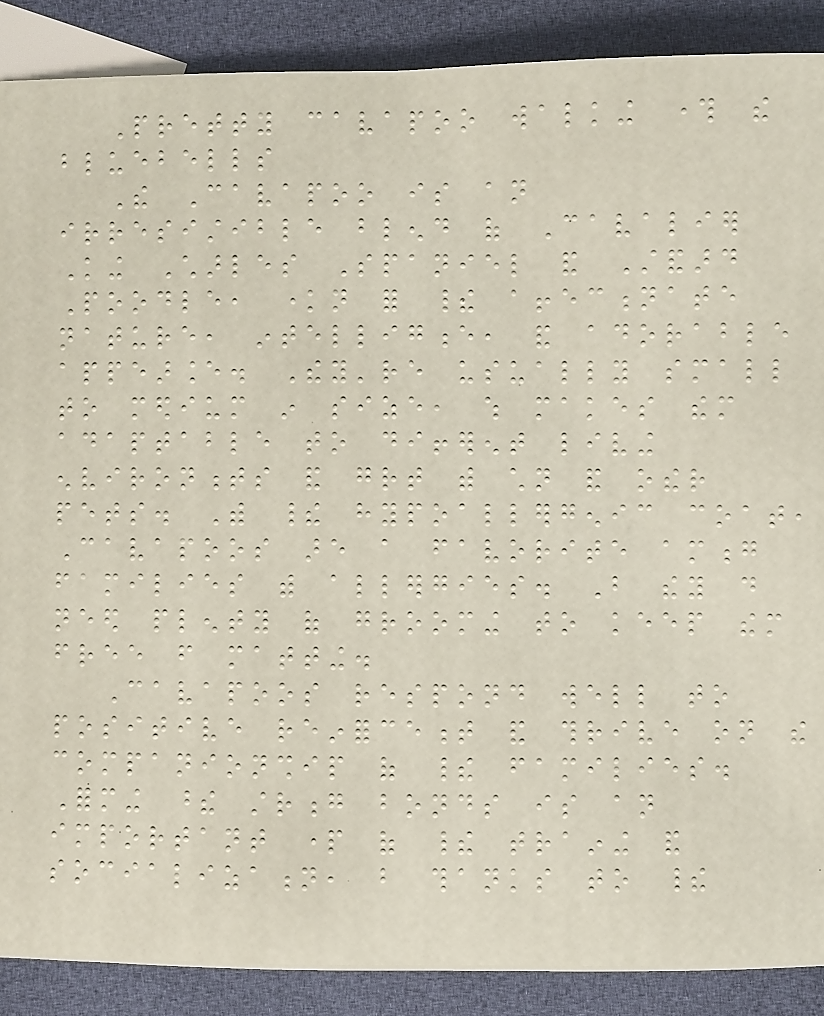Pretty cavapoo walking through the
bluebells
The Cavapoo is an
irresistible blend of Cavalier
King Charles Spaniel and Standard
Poodle, known for their affectionate
nature, intelligence, and adorable
appearance. They're usually small
to medium in size, which makes them
adaptable to different living
environments and great with children and other
pets. With their hypoallergenic coat,
Cavapoos are a favorite among
families with allergies. But they do
need plenty of grooming to keep them
free from matting.
Cavapoos respond well to
positive reinforcement and thrive on the
companionship of their families.
Forming these strong bonds is an
important part of their training and
socialization, but thanks to their
